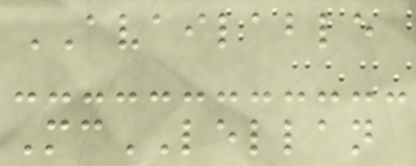AVAILABLE
McLELLAN
